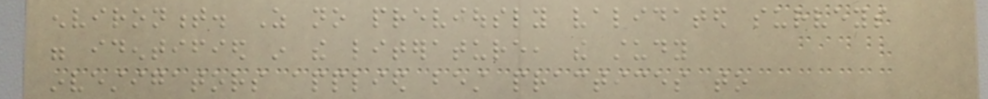environment. As no previously validated surveys
were identified in the literature, the study
investigators applied best practices to
